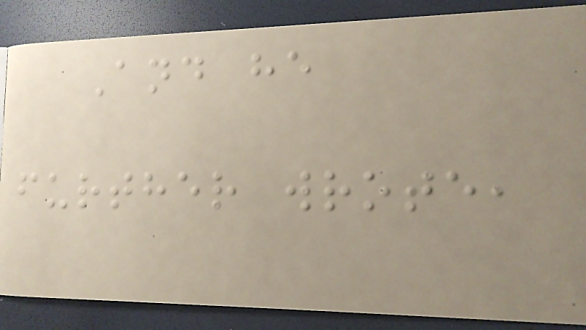And he
further wrote,
